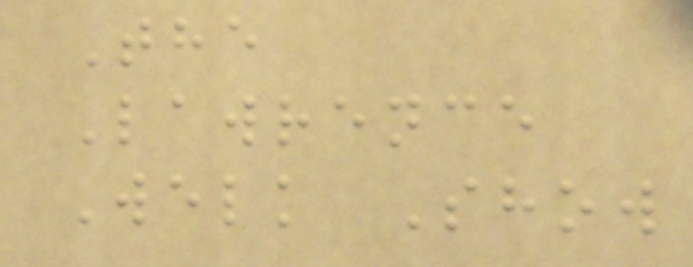The
Lawrence
Welk Show
